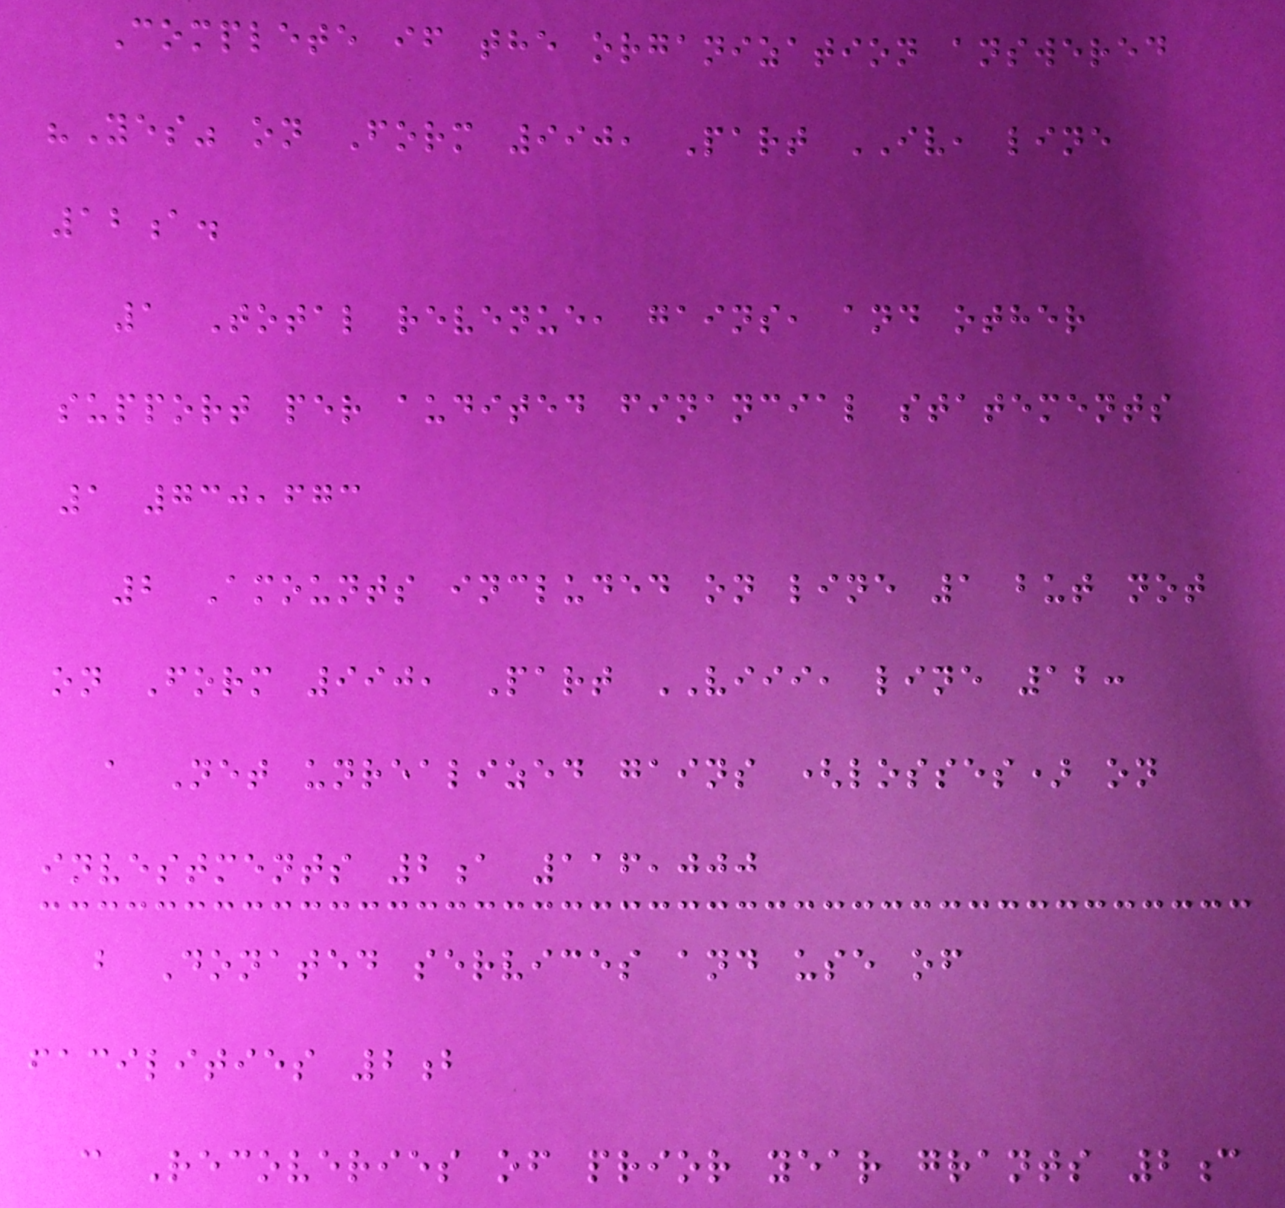Complete if the organization answered
"Yes" on Form 990, Part IV, line
12a.
1 Total revenue, gains, and other
support per audited financial statements
1 730,673
2 Amounts included on line 1 but not
on Form 990, Part VIII, line 12:
a Net unrealized gains (losses) on
investments 2a 116,000
b Donated services and use of
facilities 2b
c Recoveries of prior year grants 2c
